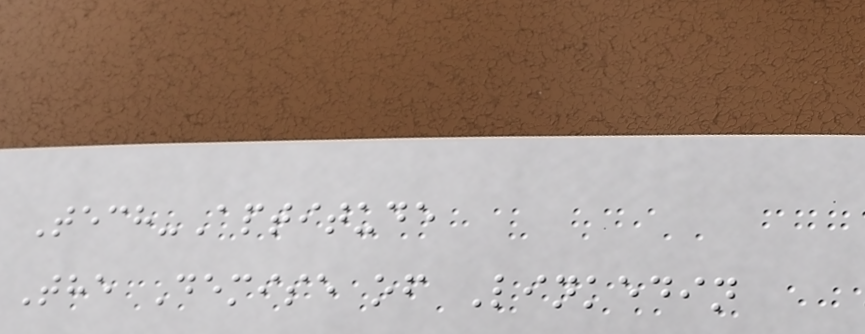Tech-Aptitude
The Demise of Linkedin
